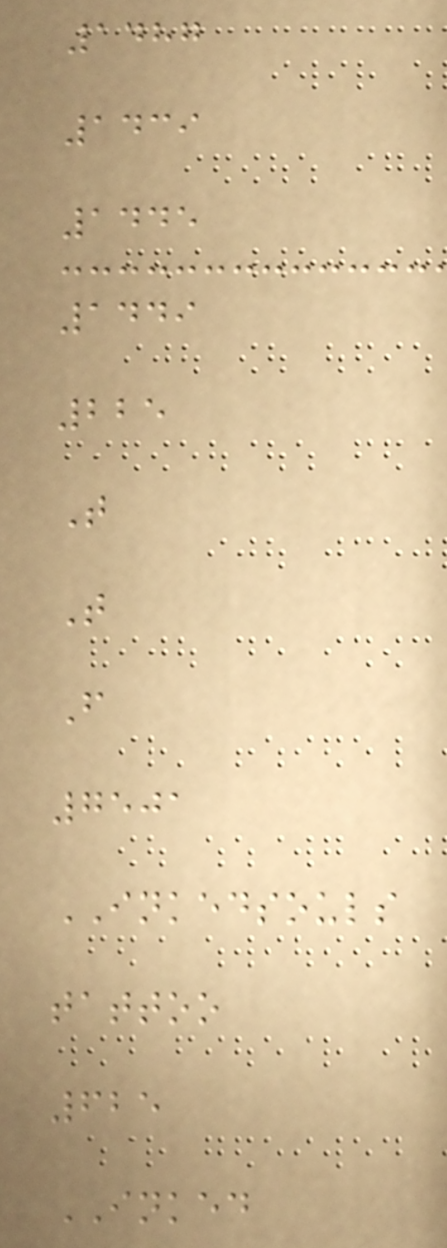1487
1439
1445
1449
225
T
T
F
7501
INKEDSOULS
tattoo
625
INKED
